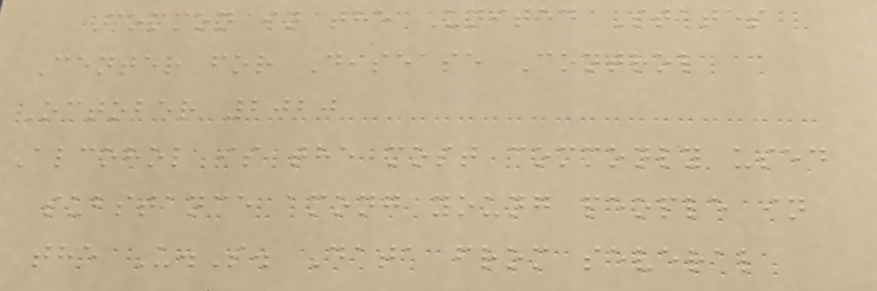Common in the United States
Center for Disease Control
October 2020
Alcohol is the most commonly used
substance among young people in
the U.S. Data from several
